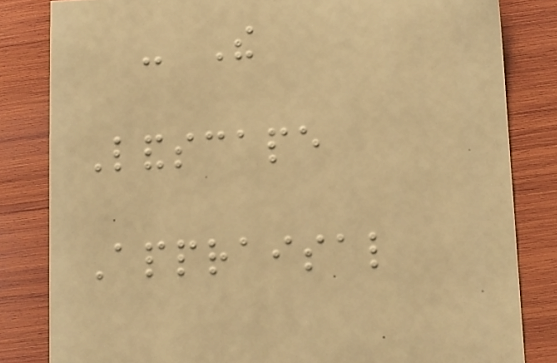- The
Landscape
Appraisal
